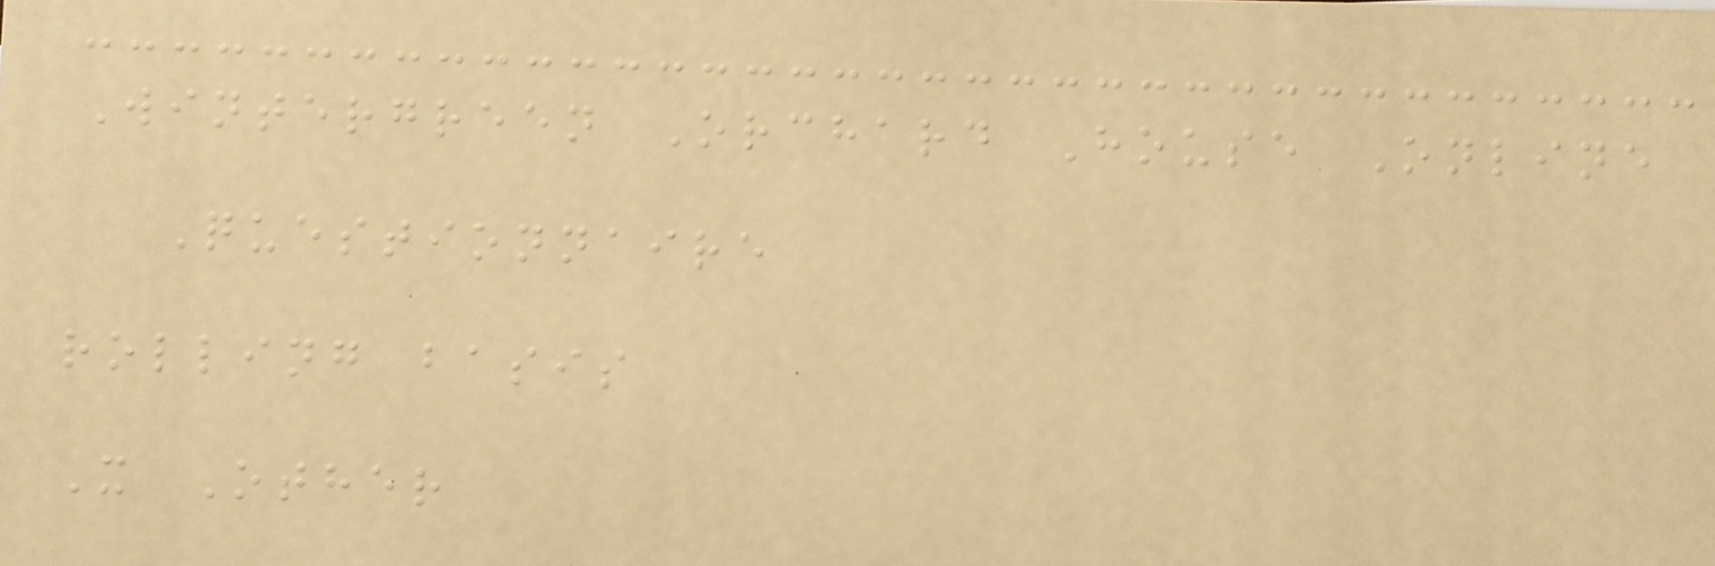Wintergreen Orchard House Online
Questionnaire
rolling basis
X Other
